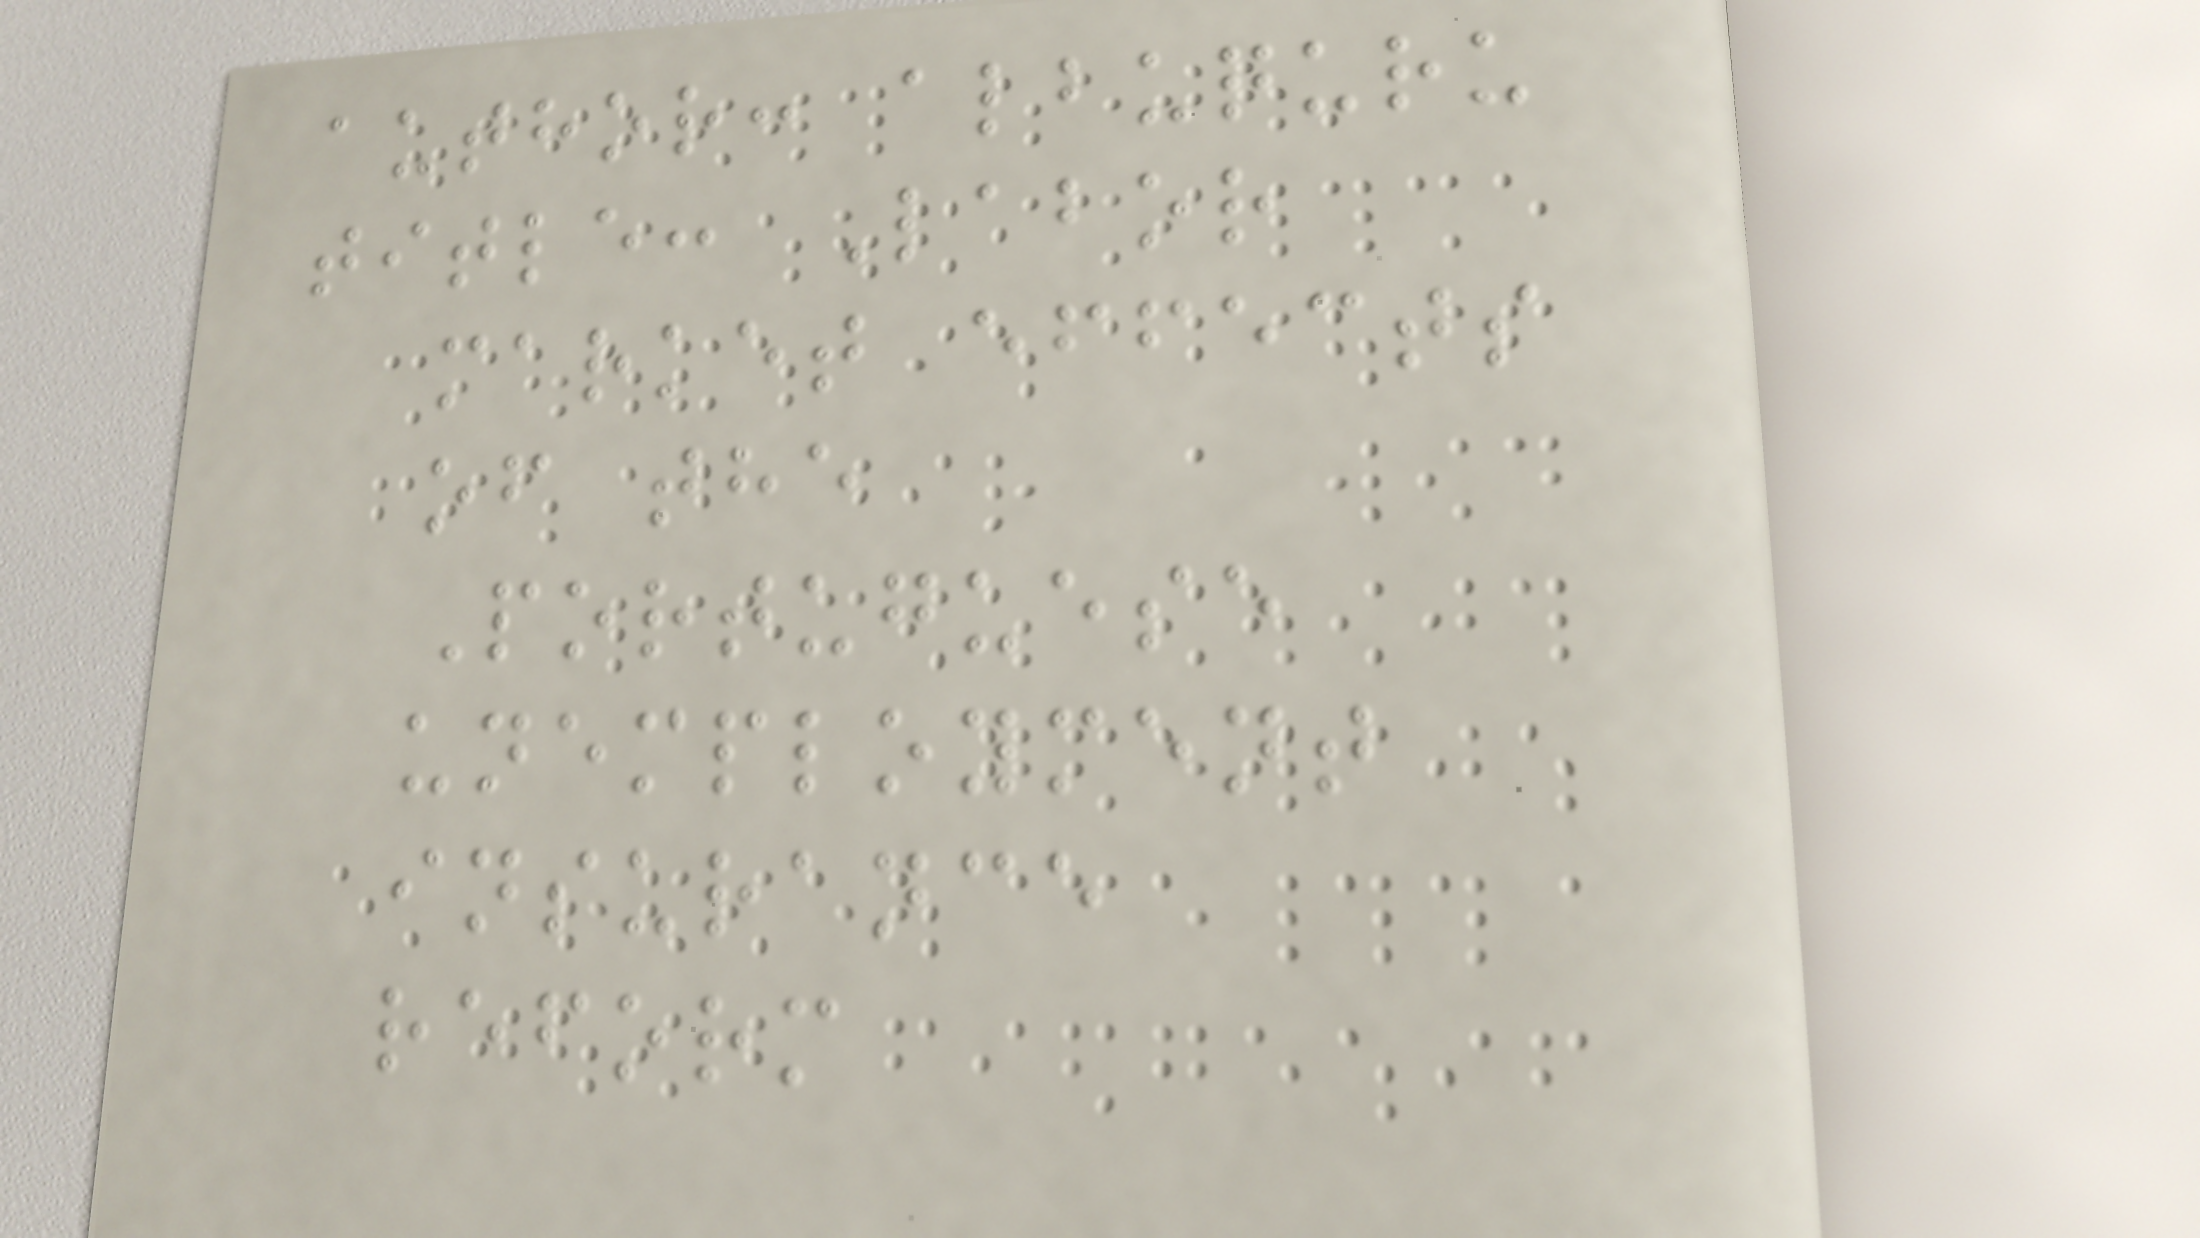author: albuquru
title: Labor
market effects
of the
Portuguese
unemployment
insurance
reform
